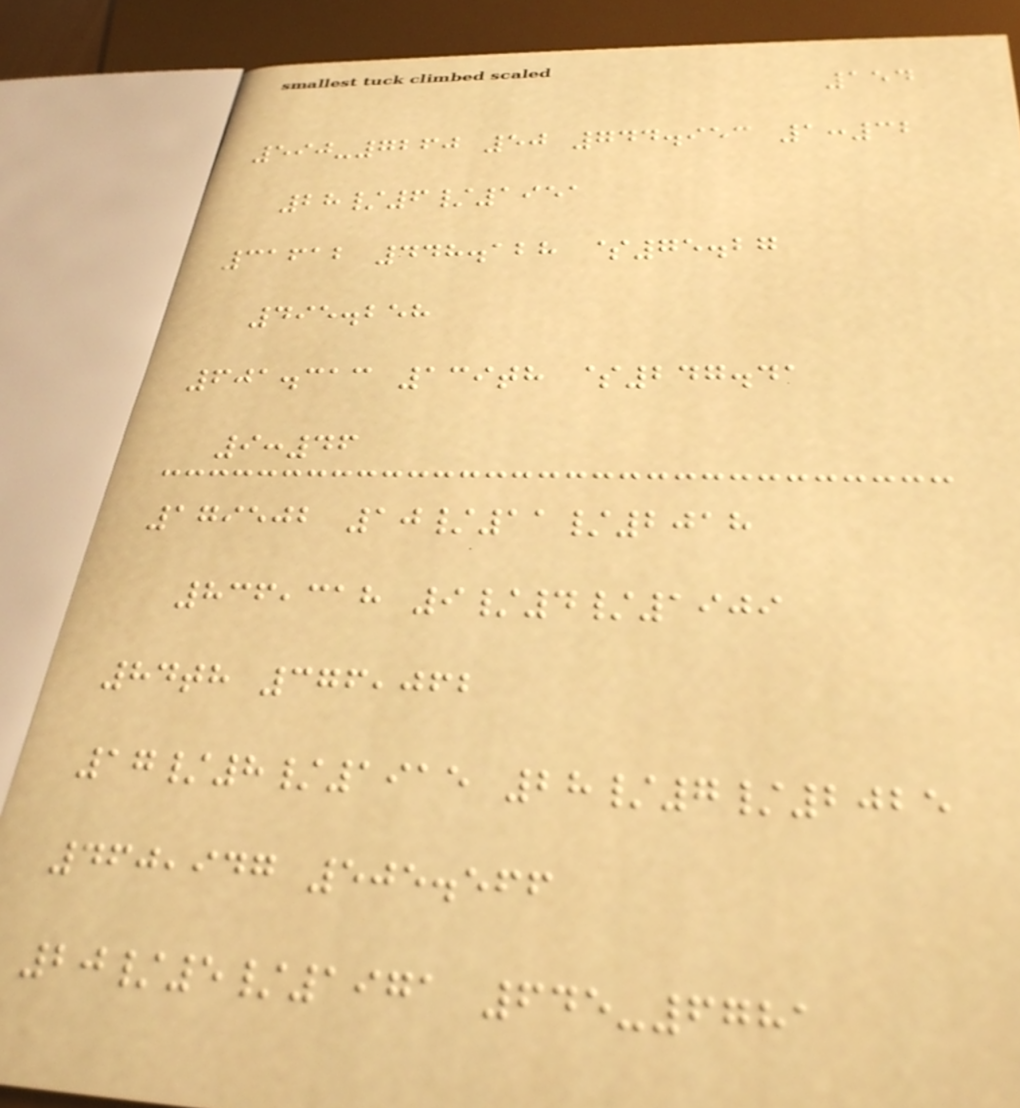154
590-7260 50 744.953 1:32
28/6/1951
31612 448.128 $75.27
495.258
601.313 139th $247.41
9:46
179502 10/11/2018
836,318 9/4/1909
84th 376,062
17/8/1915 28/7/2025
460,947 505.566
20/5/1971 645-6781
